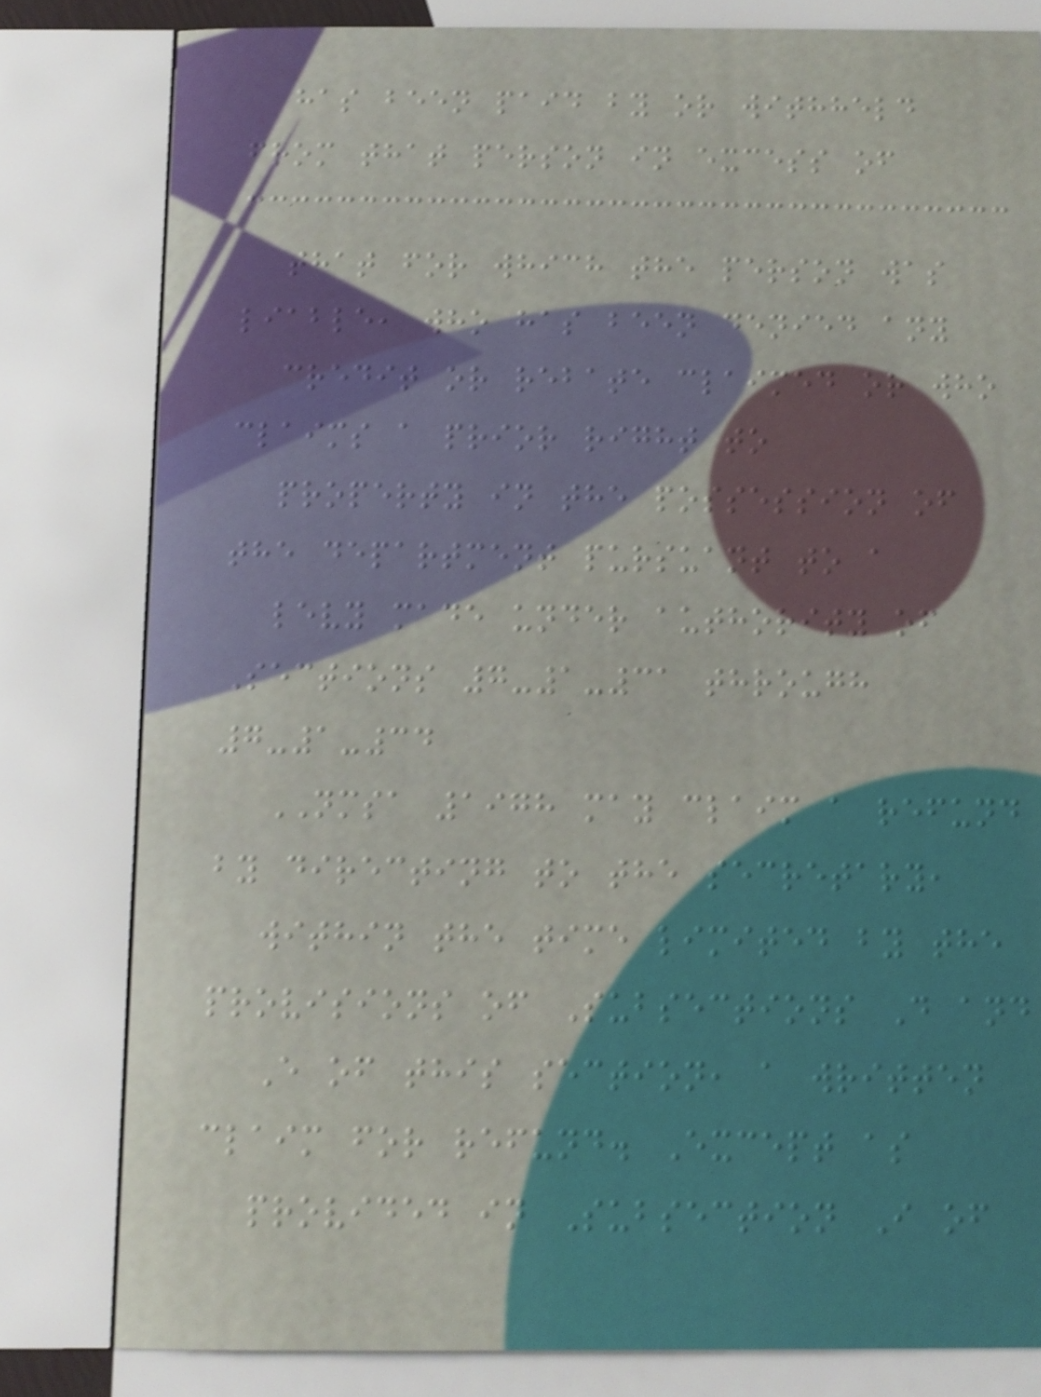has been paid by or withheld
from that person in excess of
that for which the person was
liable, who has been denied any
credit or rebate claimed or who
claims a prior right to
property in the possession of
the department pursuant to a
levy made under authority of
Sections 7-1-31 through
7-1-34
NMSA 1978 may claim a refund
by directing to the secretary,
within the time limited by the
provisions of Subsections D and
E of this section, a written
claim for refund. Except as
provided in Subsection I of
